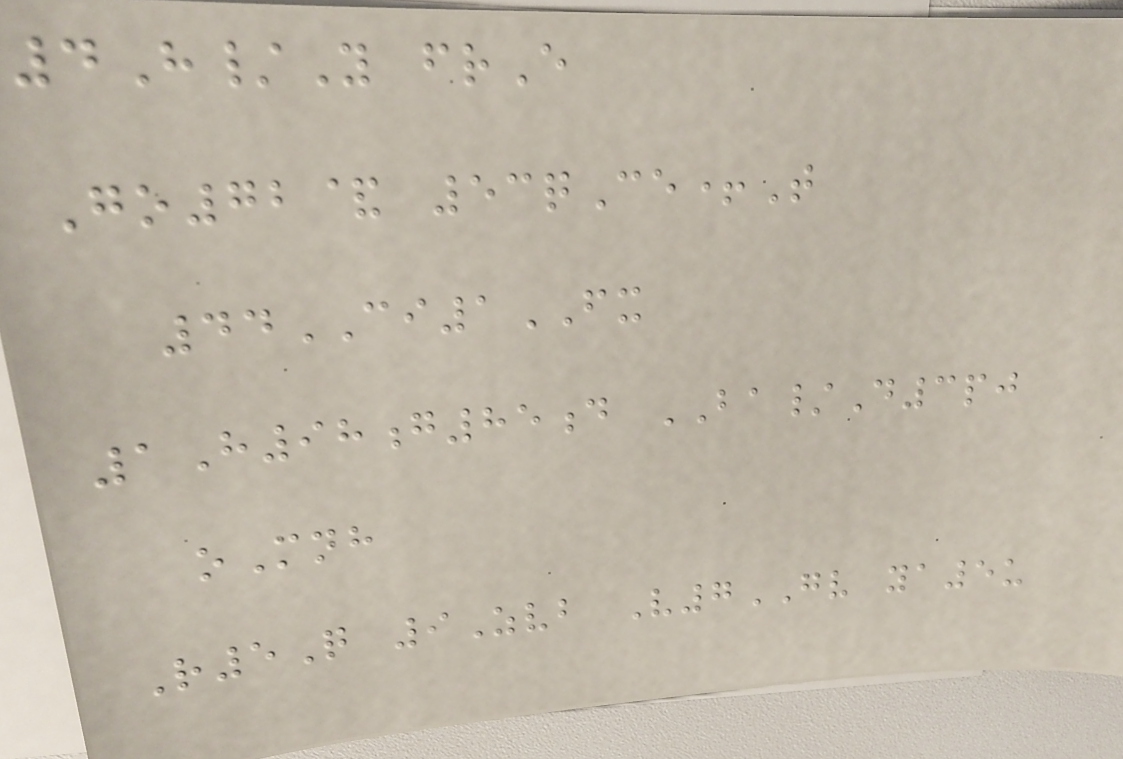4H/Y frE
Go72& 53qCe+T
44CI1FX
1H98g85d BA/D3pj
oMnh
R5Q 9Zvb V7GV ya5u
